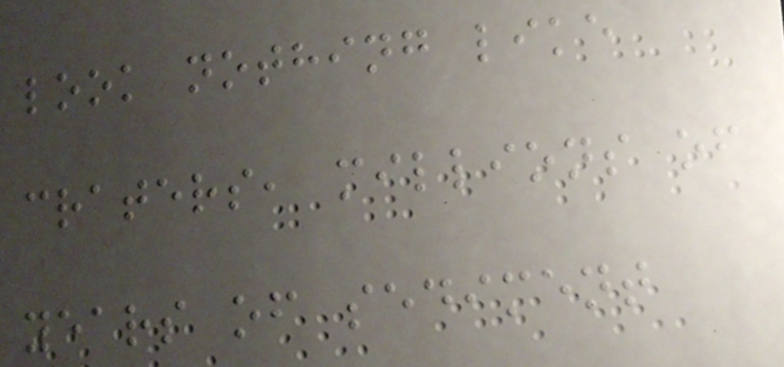look nothing like
craters, millions of
years of sediment
